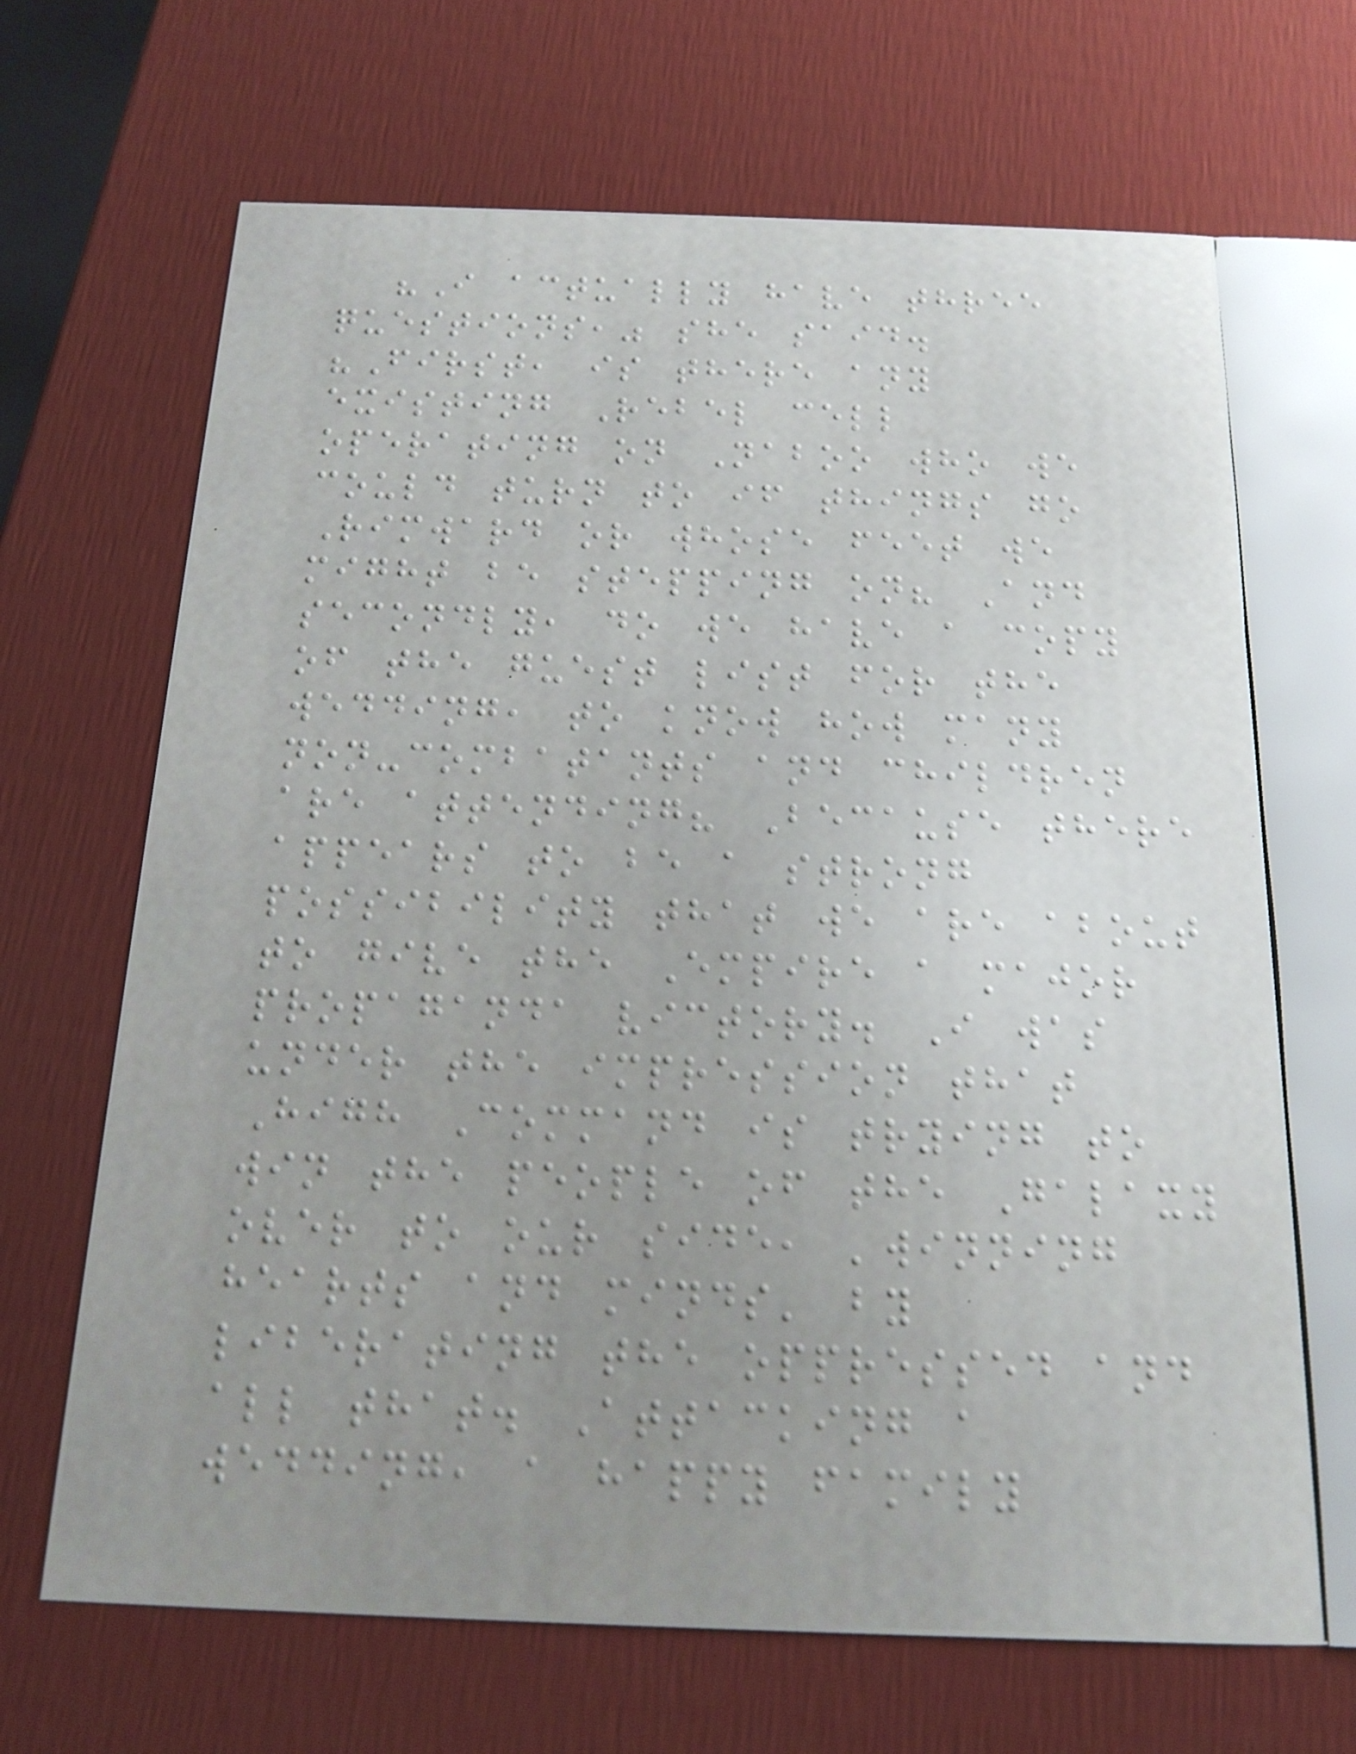"I actually have three
questions," she said.
"First, is there any
existing Rebel cell
operating on Naboo who we
could turn to if things go
Rimward or whose feet we
might be stepping on? And
secondly, do we have a copy
of the guest list for the
wedding, to know how many
non-combatants and children
are attending? Because there
appears to be a strong
possibility that we are about
to give the Empire a major
propaganda victory. I was
under the impression that
High Command is trying to
win the people of the Galaxy
over to our side, 'winning
hearts and minds' by
liberating the oppressed and
all that. Attacking a
wedding, a happy family
